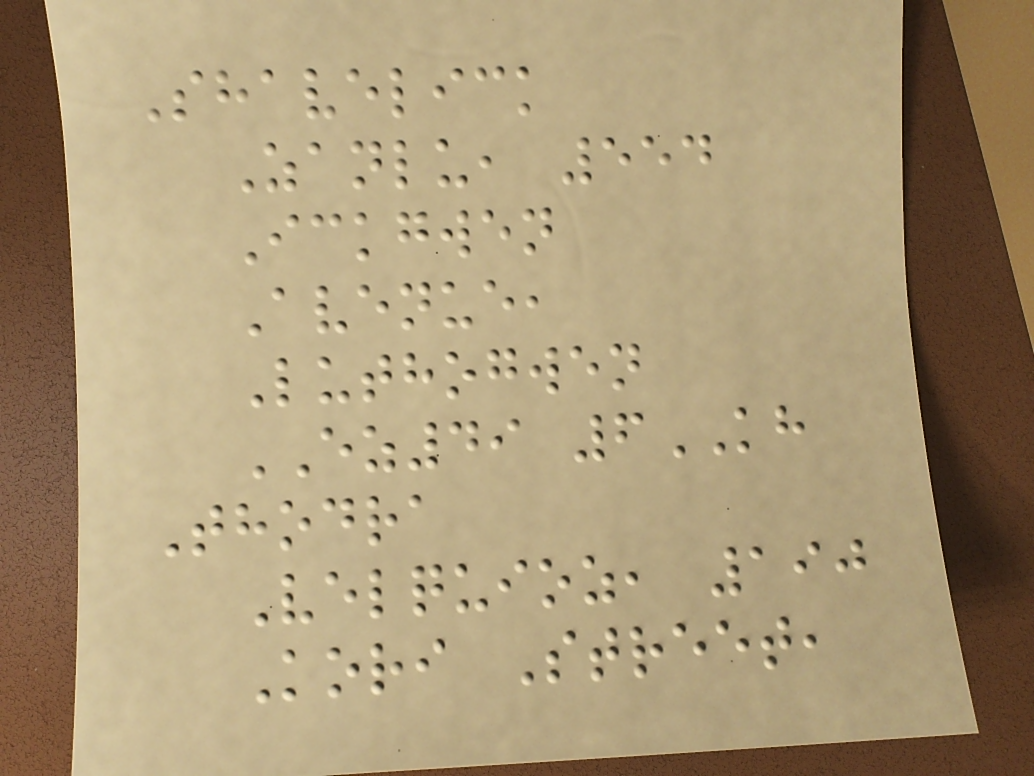Shavelick
Zanlu, 554
Ickgwen
Avenue,
Luthogwen
EZ49 6KH
Thodra
Velquioz, 190
Kori Street,
